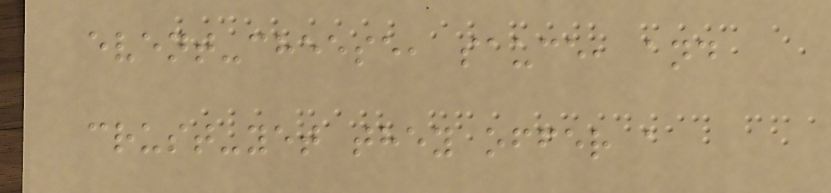event-cheese, sauce, and
crust-yet they offer a
